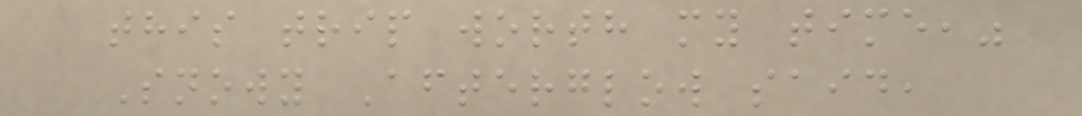this trip worth my time,"
Snowy Afterglow said,
